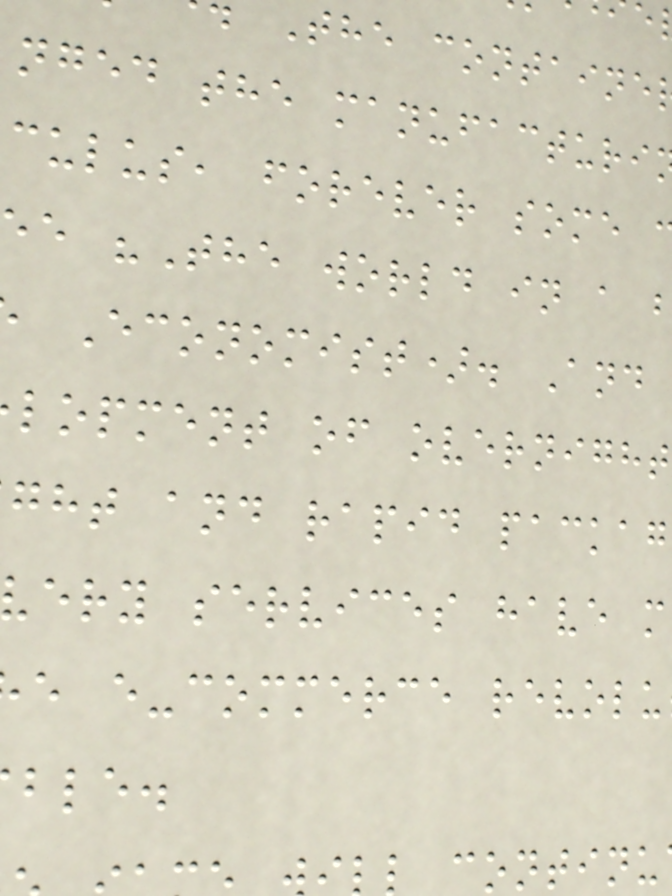The containe
nged the manufacturi
culus, forever some
e "The world in a
Economist). And
lopment of overnight
ght and rapid packag
ery services have m
e e-commerce revolu
ble.
